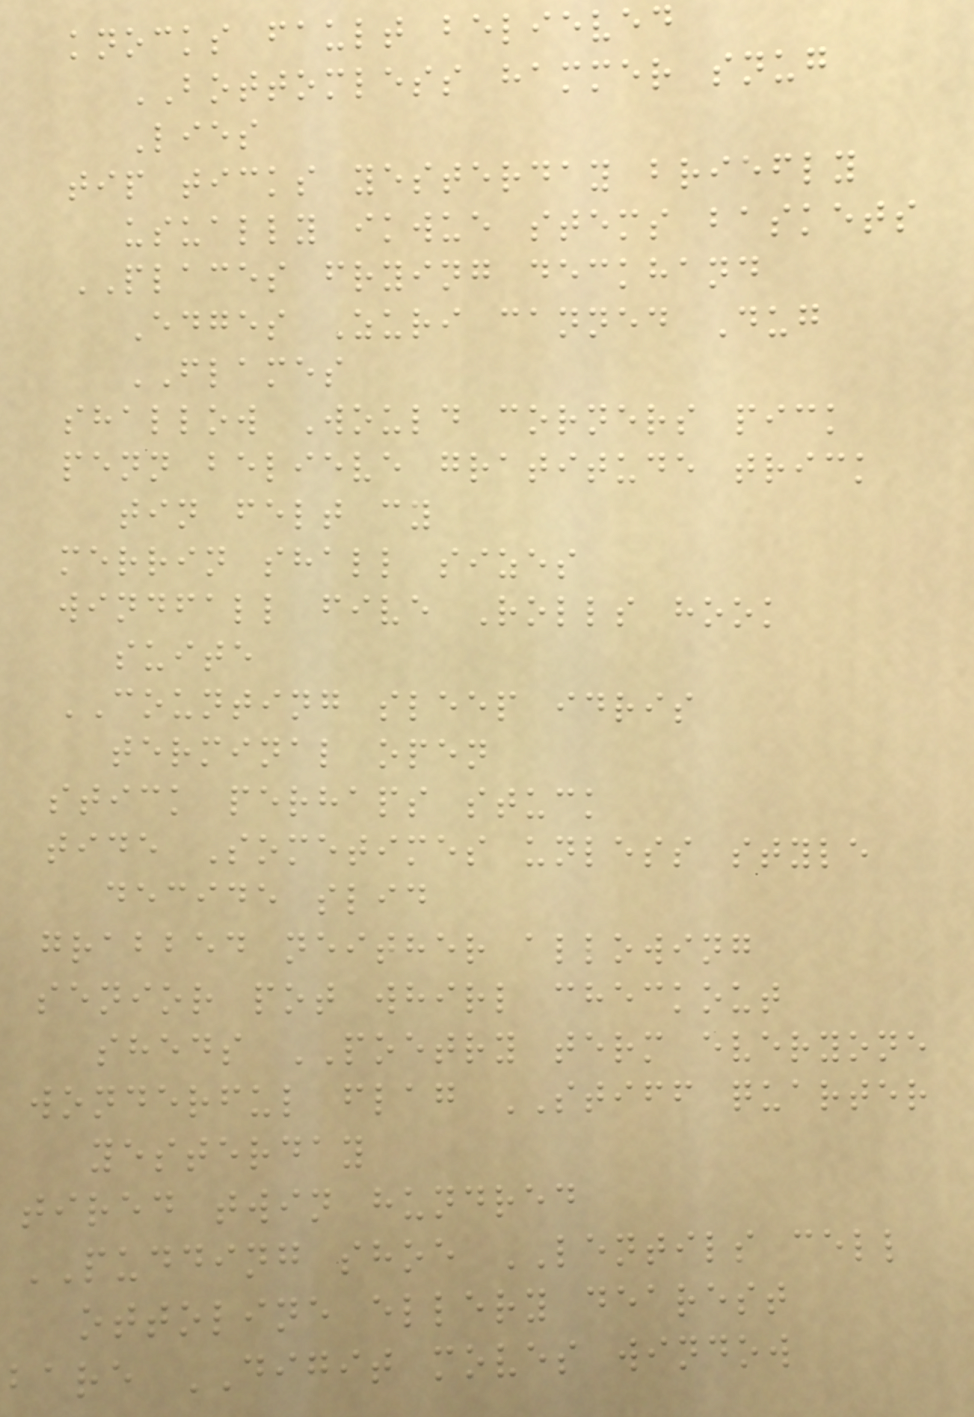knocks fault believed
BOTTOMLESS hammer snug
Lies
tip ticks yesterday briefly
usually ikwue stems baskets
PLACES frying deckhand
Edges Zuri canned Dug
FLAMES
shallow Would corners pick
penn believe gratitude trick
tin felt cy
merrin shall sizes
windfall five Rolls hook
suite
COUNTING sleep idris
terminal open
stick perhaps stuck
tide Sometimes unless style
decide slid
grabbed neither allowing
senior pot whirl checkout
sheds POETRY term everyone
wonderful flag STIFF quarter
yesterday
tired twin hundred
PUDDING shoe LENTILS cell
ottoline ellery dearest
bare DIGIT moves window
